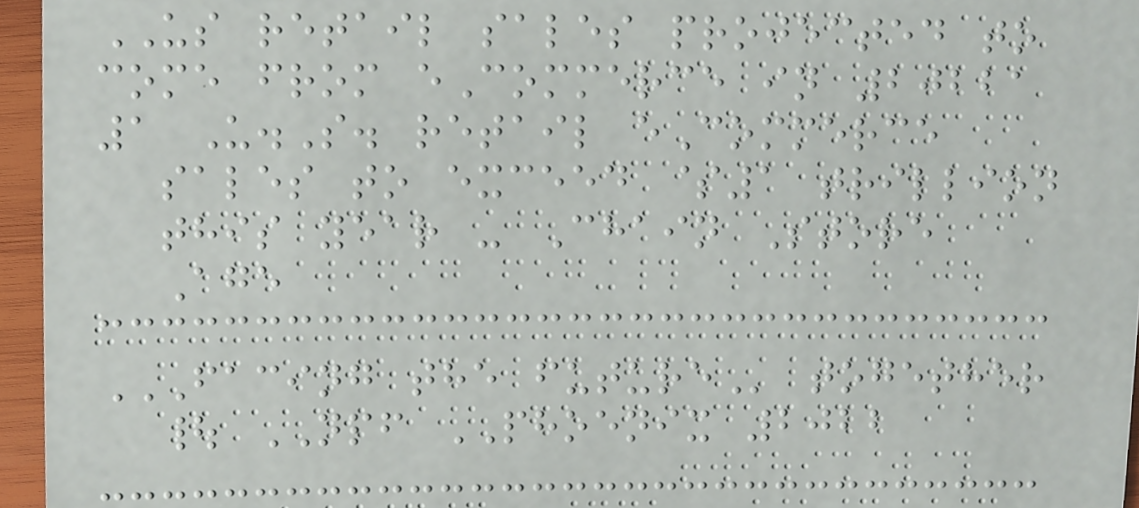US retail sales projected to
come from eCommerce in 20221
1 U.S. retail eCommerce
sales to exceed $1 trillion
this year - Chain Store
Age
FACING THE FUTURE together
| NPF PHOENIX 2022
